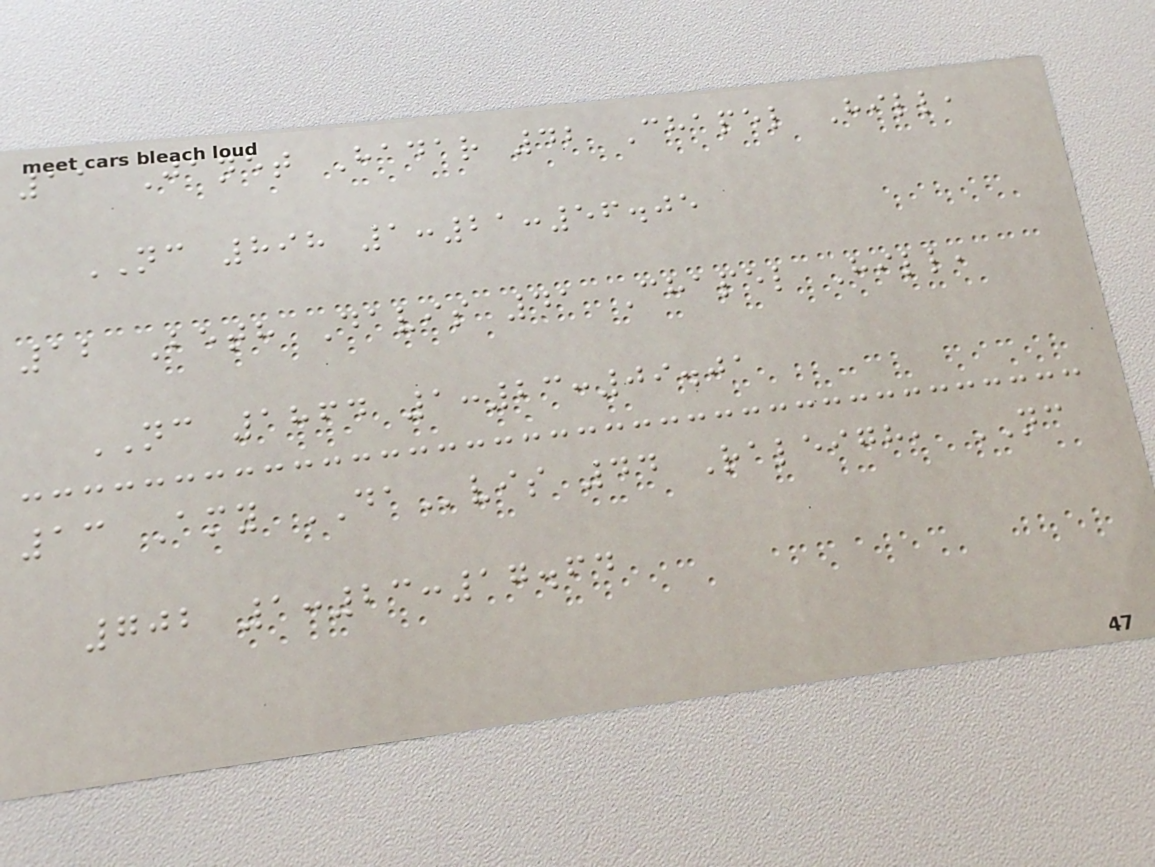11 Janet Hadar 42 Chapel Hill,
NC 898 1:21:56.05
12 Beth Davis 41 Chapel Hill,
NC 1864 1:23:09.01
13 Amy DAvis 44 Raleigh, NC
702 1:23:17.64
